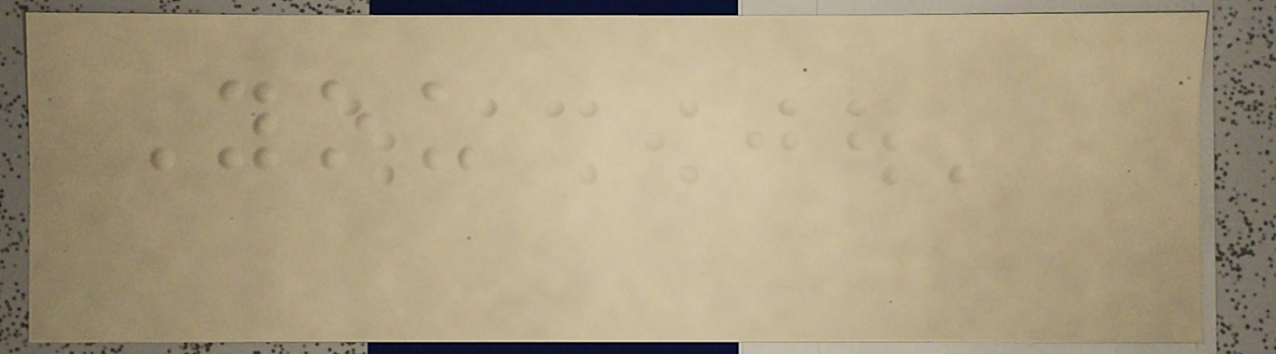You
